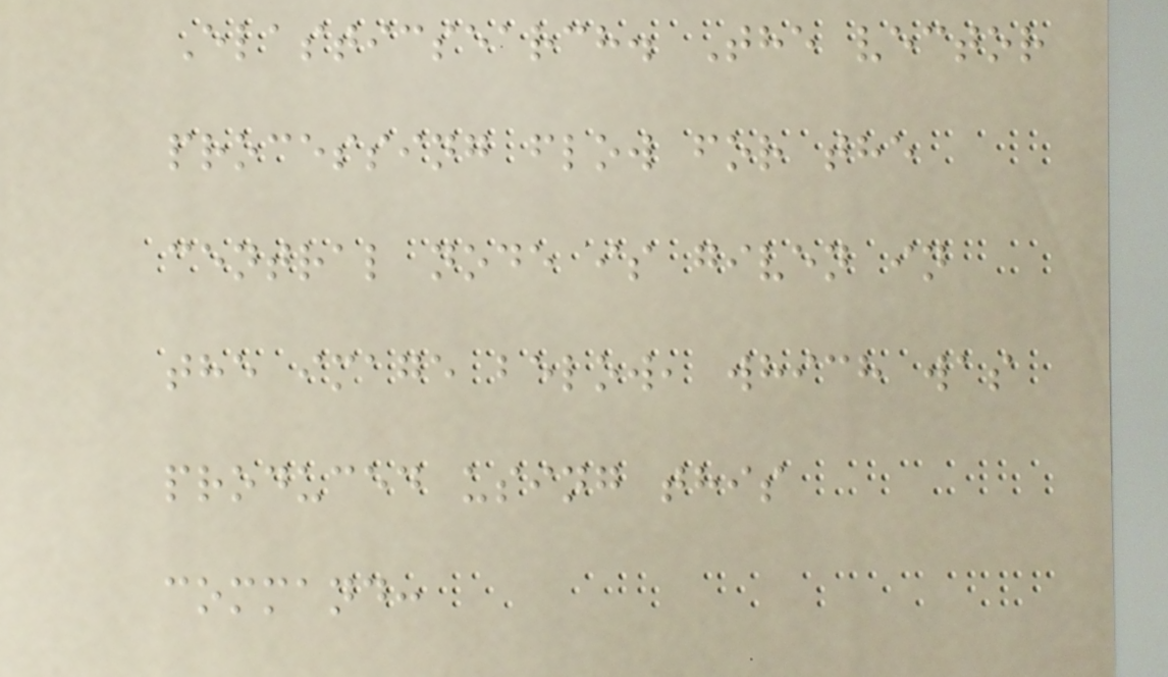Elasticsearch. The vector
processing flow for the
central node is given in
the image below, which was
produced using this
command:
